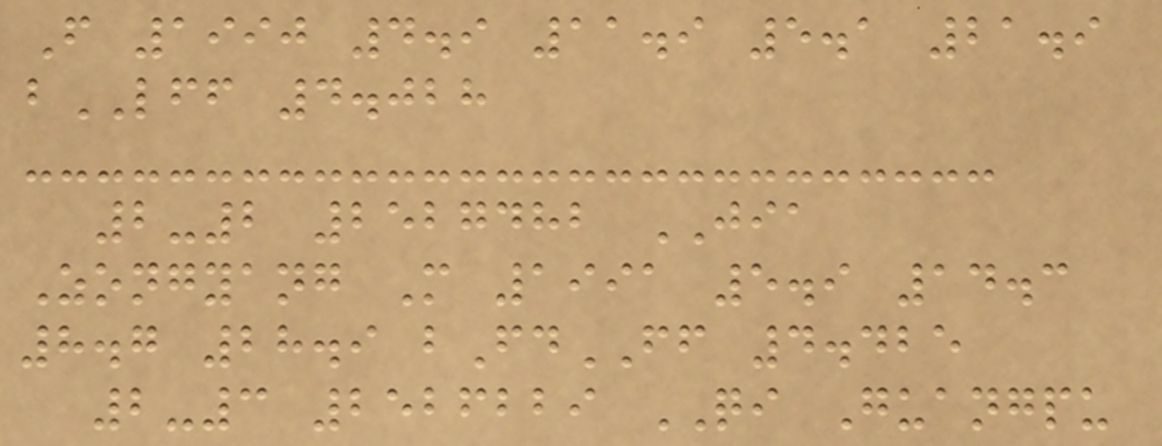F 1990 4.9 11.9 5.1 21.9
bLFF 4.028
2-2 2527482 JIA
Zongyang M 1991 5.9 14.3
8.7 28.9 bFdFF 4.425
2-3 2526229 QI Guangpu
